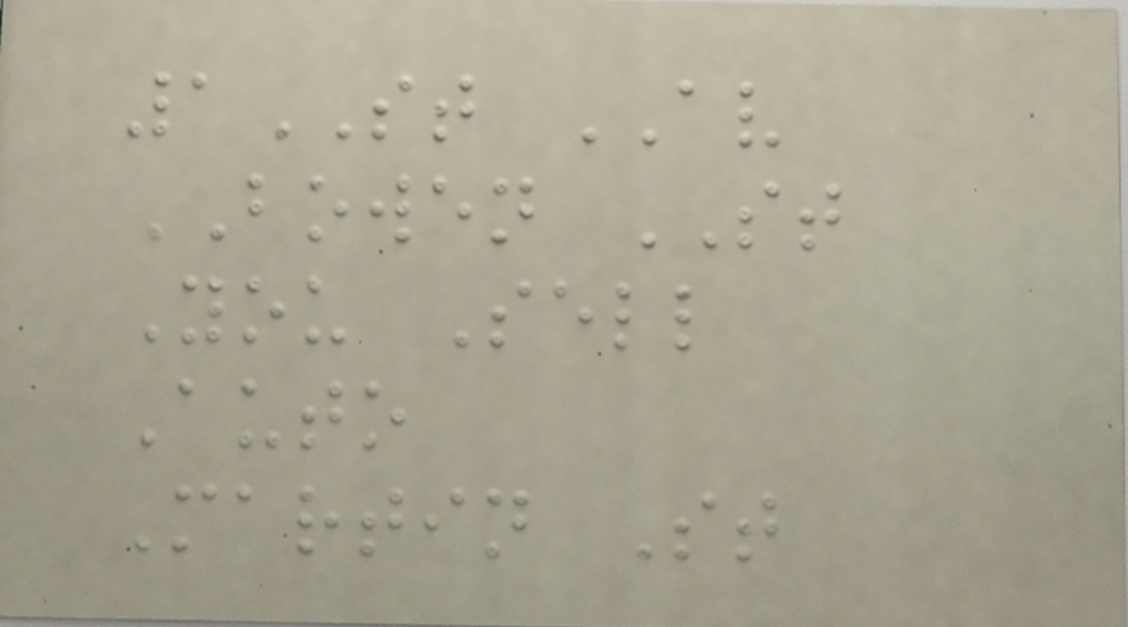1ST AV
BOWEN ST
You Sell
Auto
Martin St
